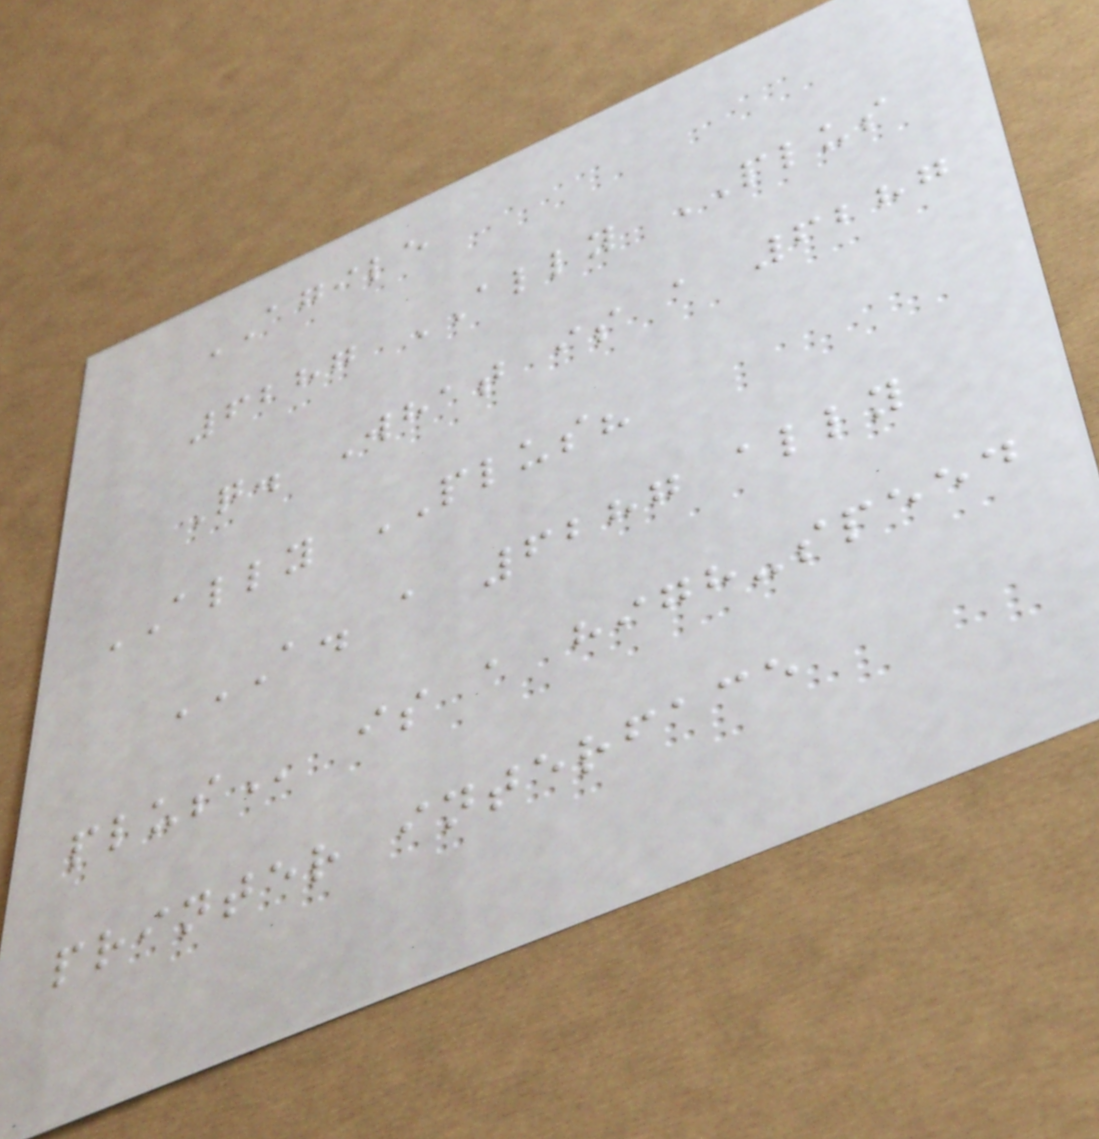AGILE
6287 ALLY PLUS
Q. What is a 6287
ALLY PLUS?
A. A 6287 ALLY
PLUS is a high-speed
printer interface
